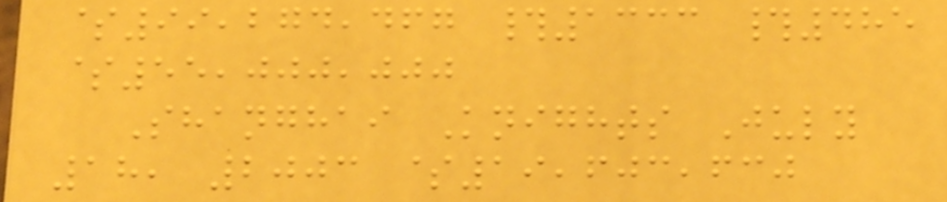$99,274,467 #1333 #485
$55,000,000
Shanghai Knights July
18, 2003 $19,603,630
